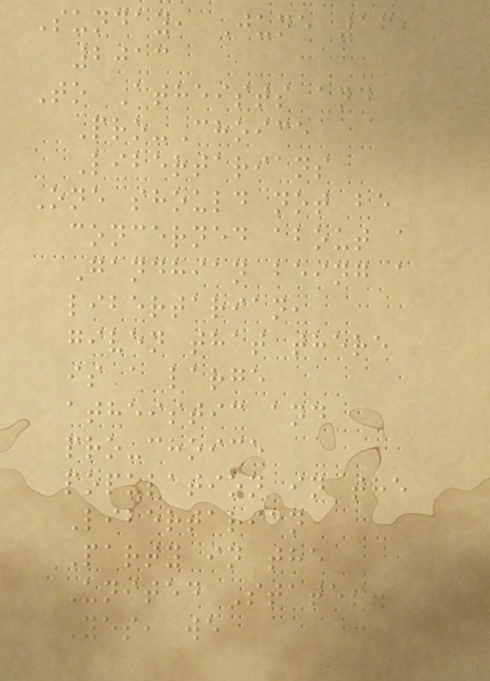Sunday, June 16,
2013
To Atheists and
Pro-Choice
Libertarians
One should not be
concerned about a
Gandhian being a
libertarian,
given that there
is a large
atheistic and
pro-choice
population in the
Libertarian
Party in the
United States.
Yes, we
